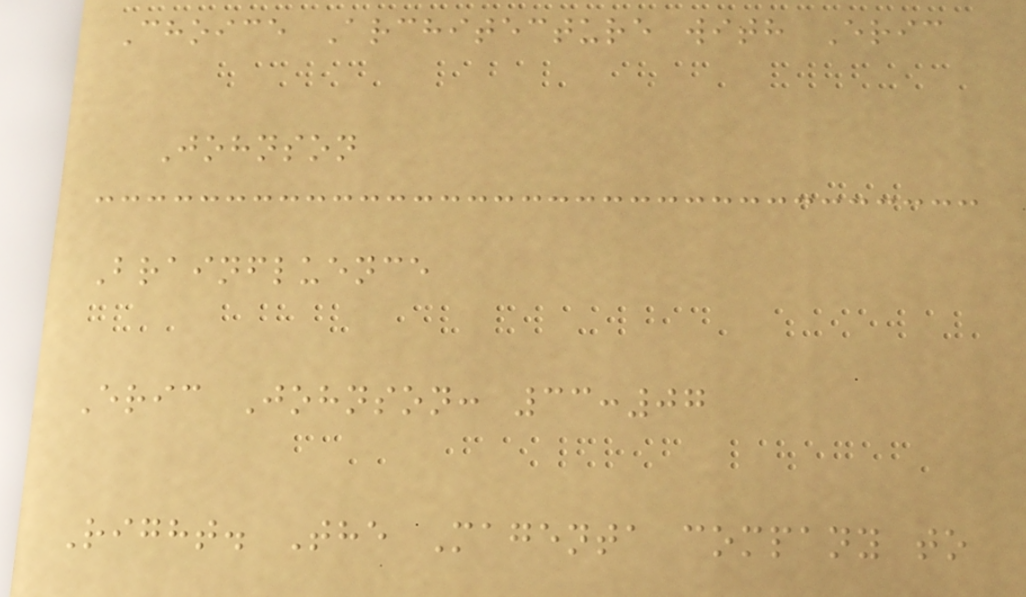Choice Architecture with Eric
Johnson
Brainfluence
Eric Johnson: 33:07
Right. The Magenta company to
